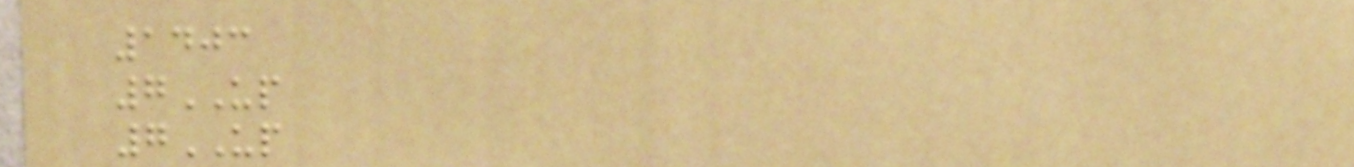1403
7UP
7UP
